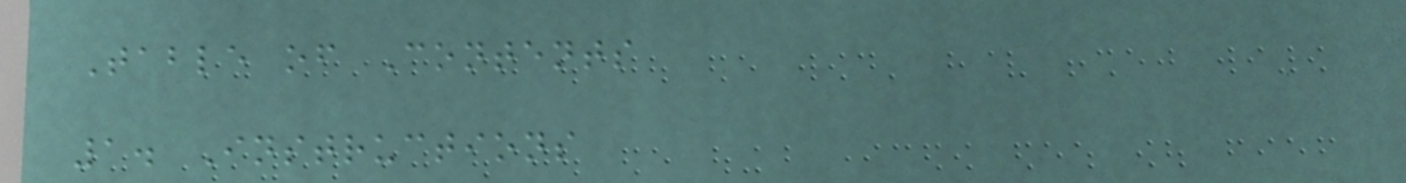Table of Contents
1. Instructions
